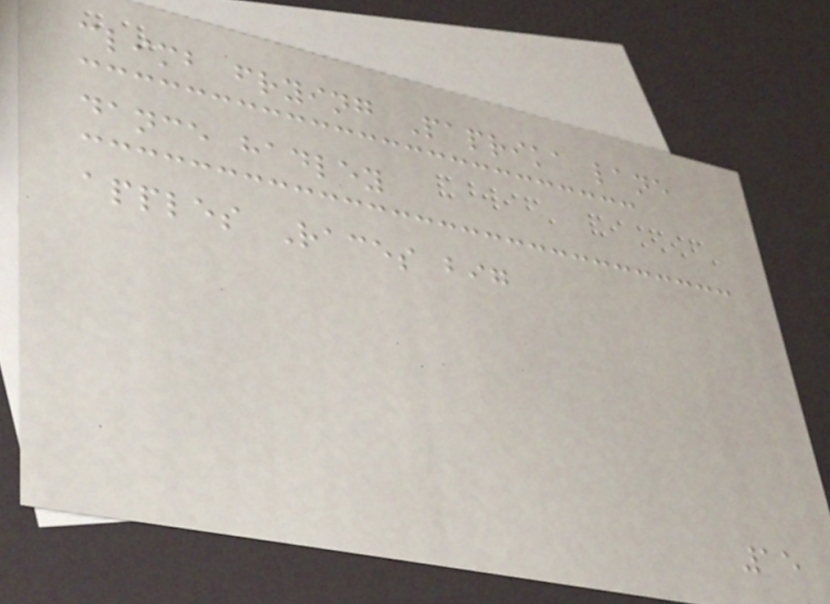climb frying Paprika lane
dance hadley
apples Races big
15
